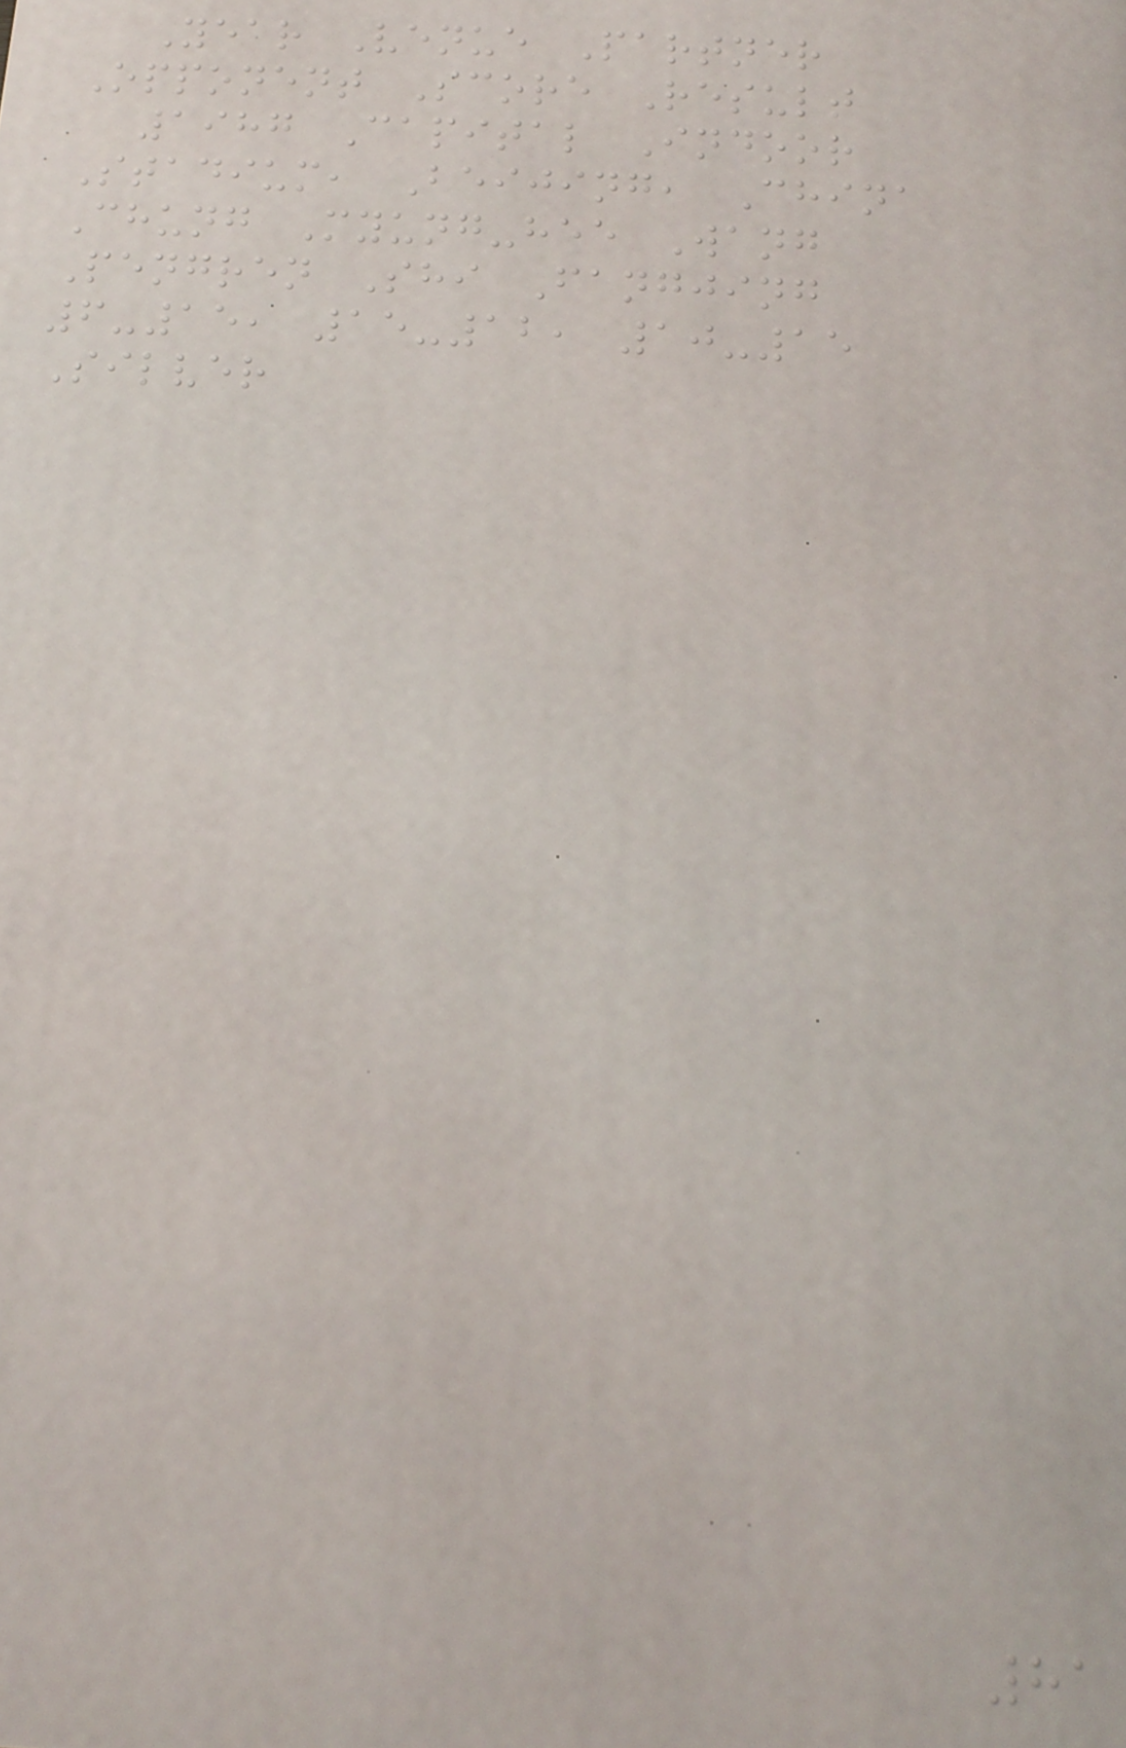Year Venue Partner
Opponent Score Result
1987 Capital Indoor
Stadium, Beijing, China
Chung Myung-hee Wang
Pengren Shi Fangjing
6-15, 15-12, 10-15
Silver
81
